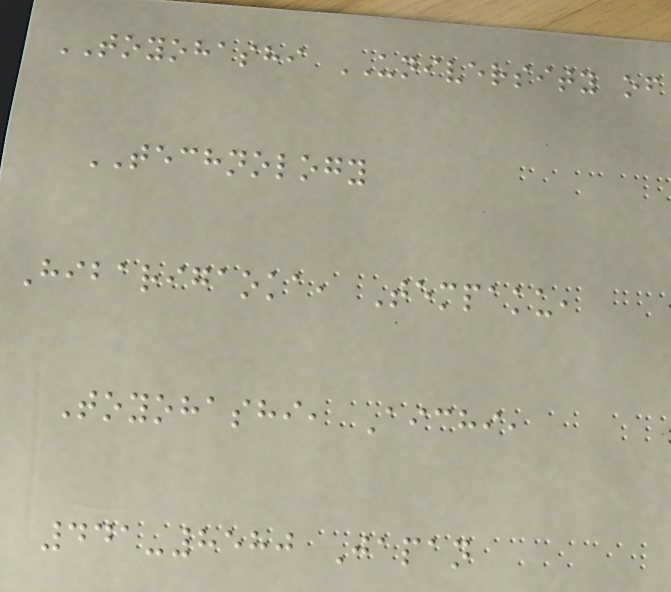TOYOHASHI UNIVERSITY of
TECHNOLOGY
Hibarigaoka, Tempaku,
Toyohashi, Aichi,
441-8580 Japan
